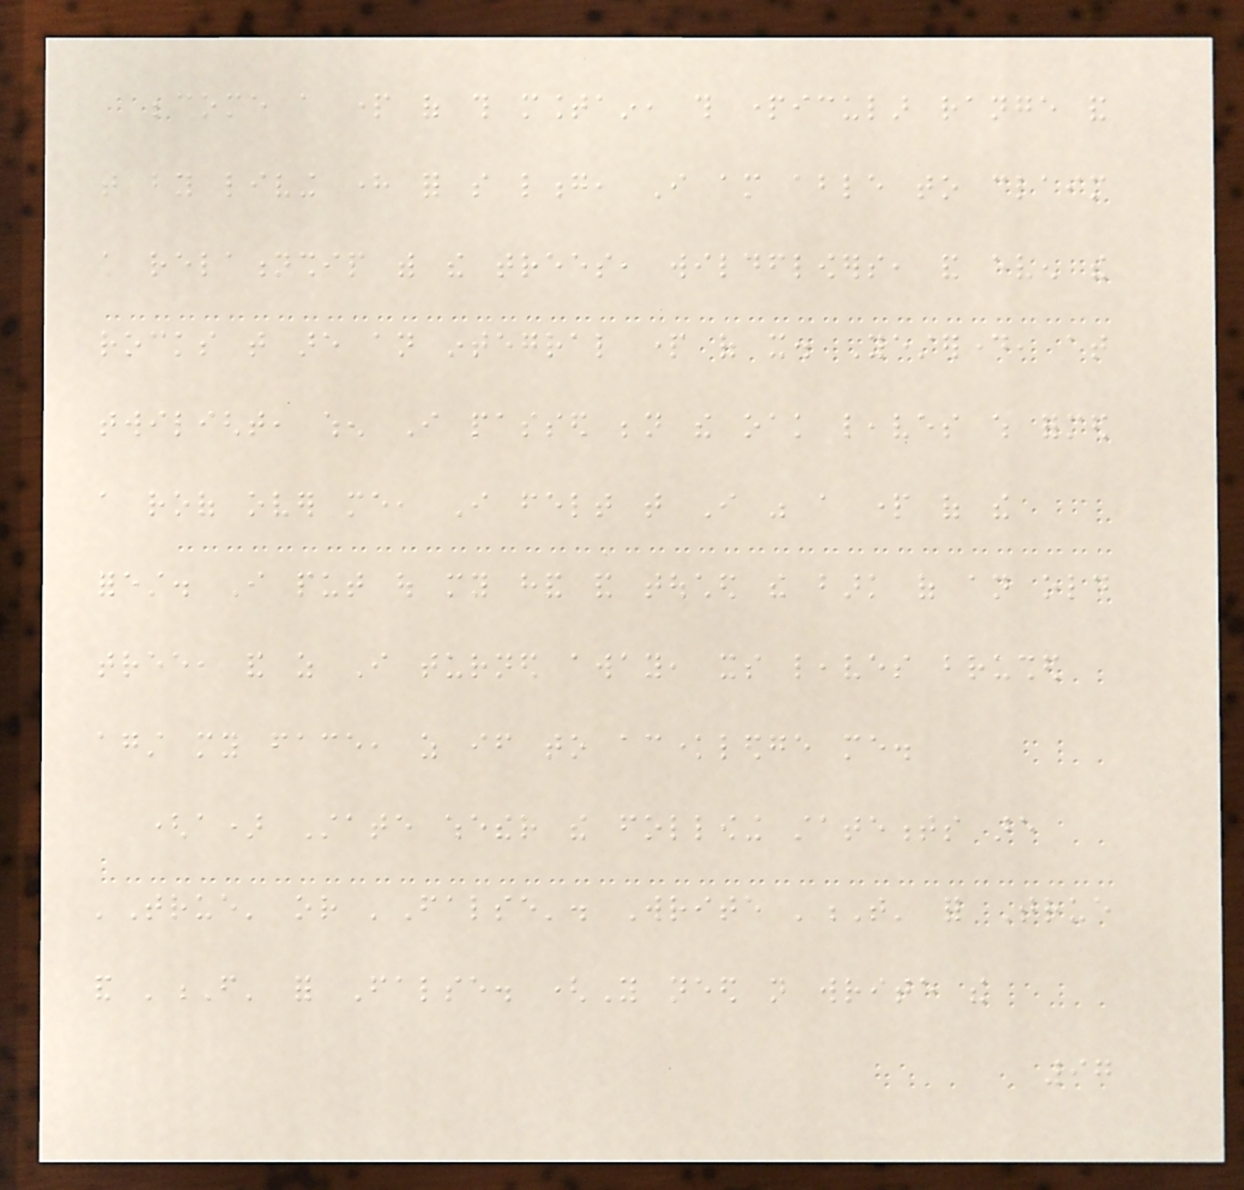become a part of this mountain, this particular range and
that by living here for so long, I am able to claim
a relationship with the trees, wildflowers, and even the
rocks that are an integral part of it. Yesterday, at
twilight, when I passed beneath the oak leaves which formed
a roof over me, I felt that I was a part of the
forest. I put out my hand and touched the bark of an old
tree, and as I turned away, its leaves brushed
against my face, as if to acknowledge me.
(a) State whether the following statements are
'True' or 'False'. Write 'T' for True
and 'F' for False. (You need not write the
97
